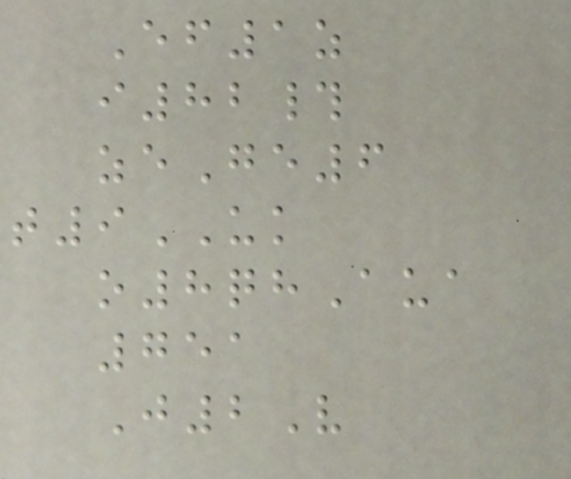Ef1z
i82#
zeGe6
t9UK
o8qhAua
751
J2V
